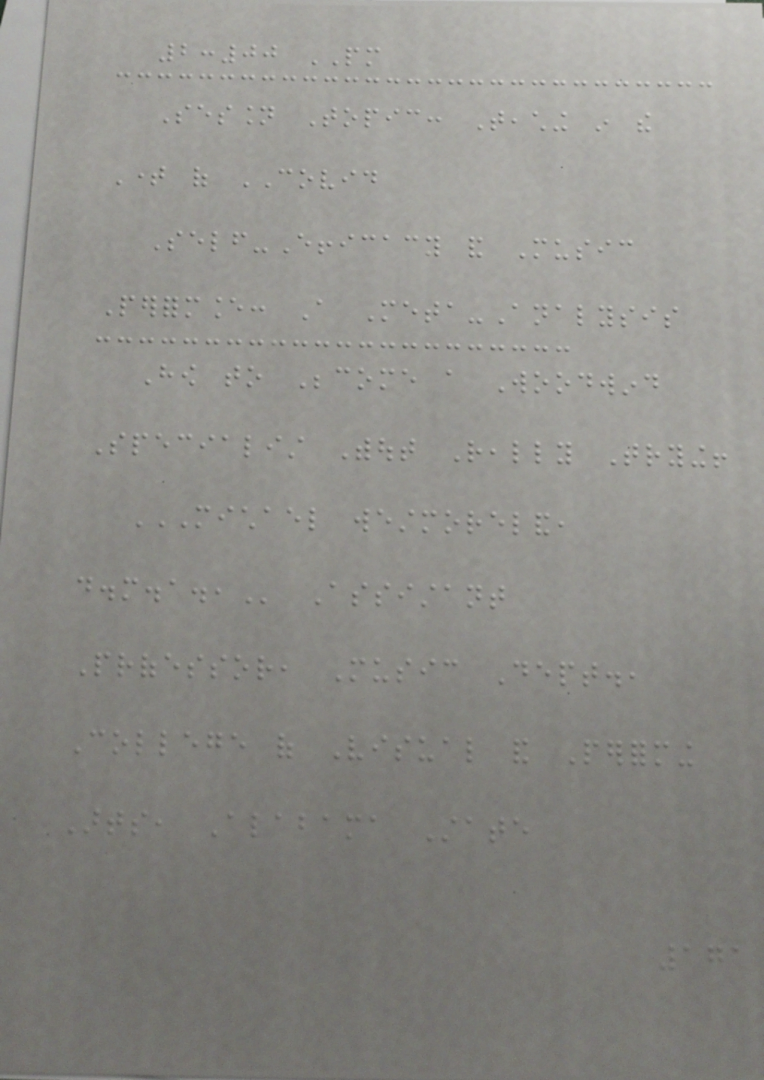2:00 PM
Session Topic: Teaching in the
Time of COVID
Self-Efficacy and Music
Performance: A Meta-Analysis
How to Become a Woodwind
Specialist Without Really Trying!
MICHAEL WESTMORELAND,
D.M.A., Assistant
Professor, Music Dept.,
College of Visual and Performing
Arts, Alabama State
171
